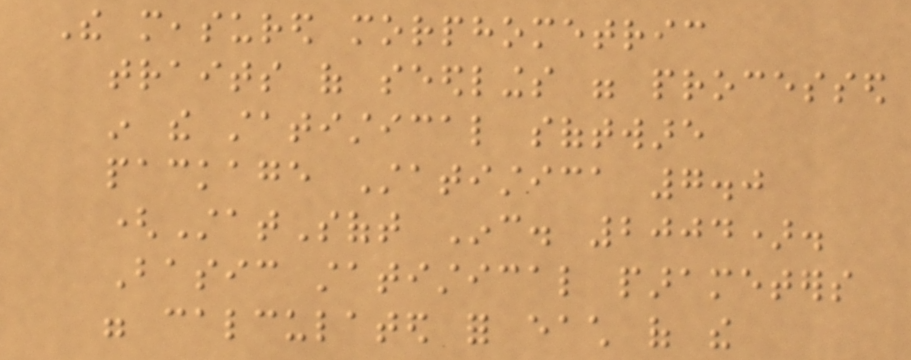The measured morphometric
traits of seedlings were processed
in the statistical software
package Statistica 7.0
(StatSoft Inc. 2004).
Basic statistical parameters
were calculated for each of the
